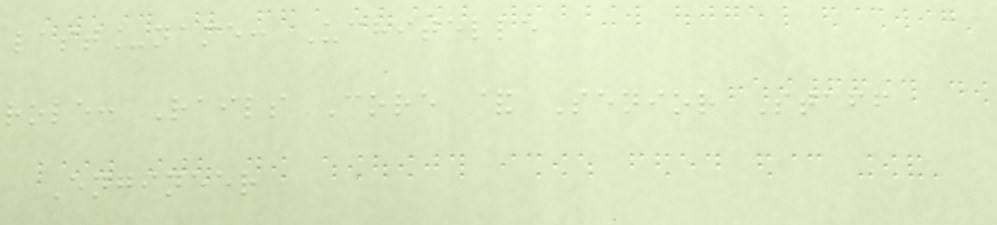last_name: Uchitelle
role: Rails Core & Senior Staff
Engineer
